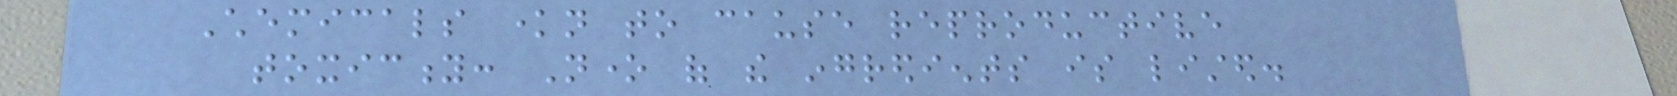Chemicals known to cause reproductive
toxicity: None of the ingredients is listed.
